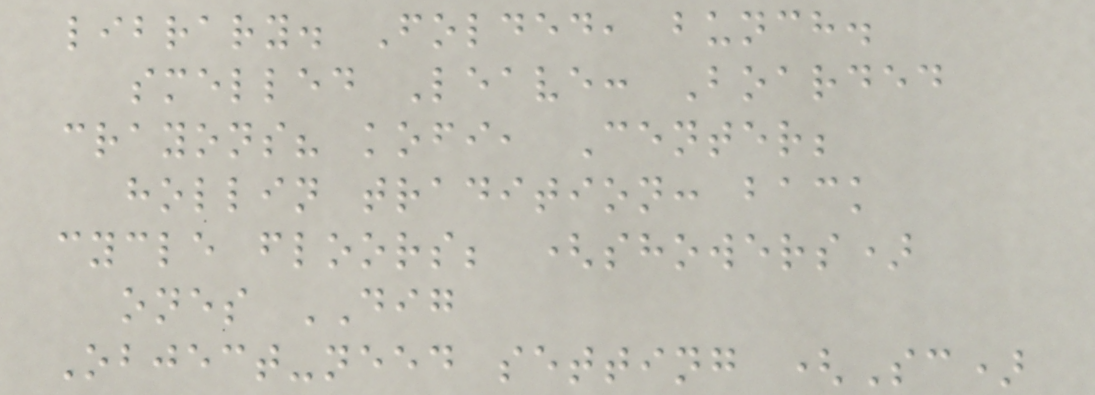library. Folded, bunch.
smelled Leave: Boarded
crayons? kofi, Center;
hollin tradition: back
cycle floors; (showers)
ones DIG
Object-need setting (Sc)
